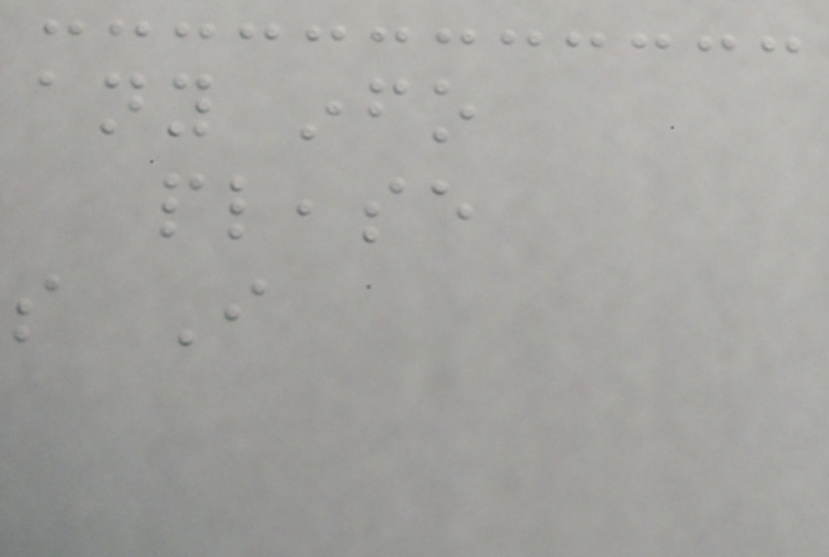any info
please
so I
